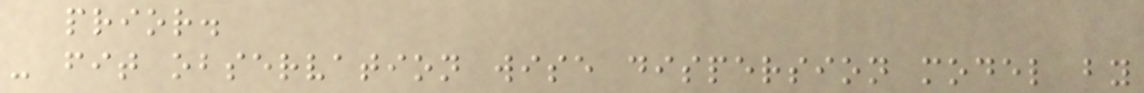prior.
- fit observation wise dispersion model by
